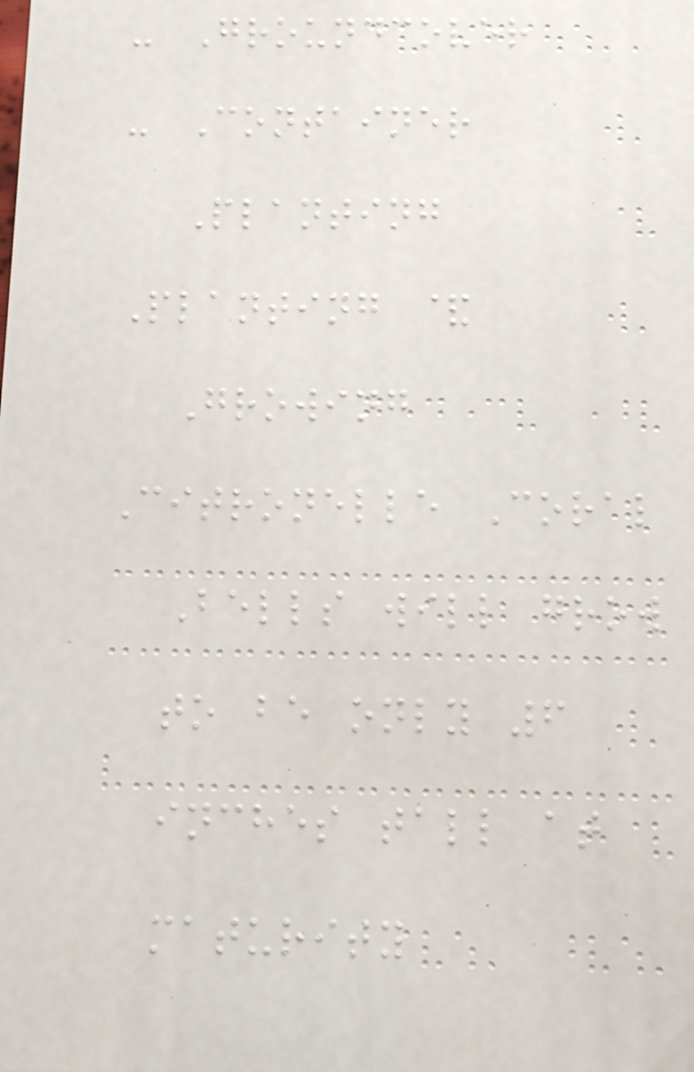- Groundcover
- Container
Planting
Planting &
Growing
Citronelle Coral
Bells will grow
to be only 6
inches tall at
maturity
